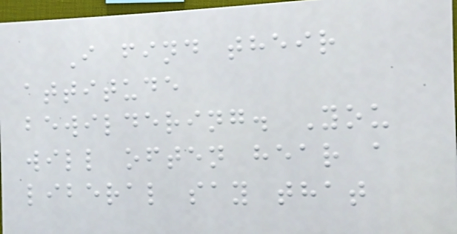I find their
attitude
bewildering. You
will often hear a
liberal say that
